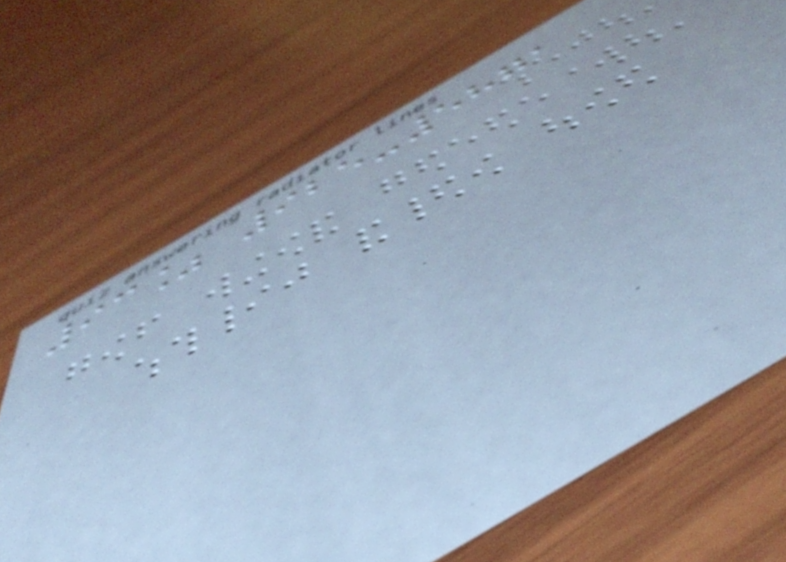93% 925-5871
